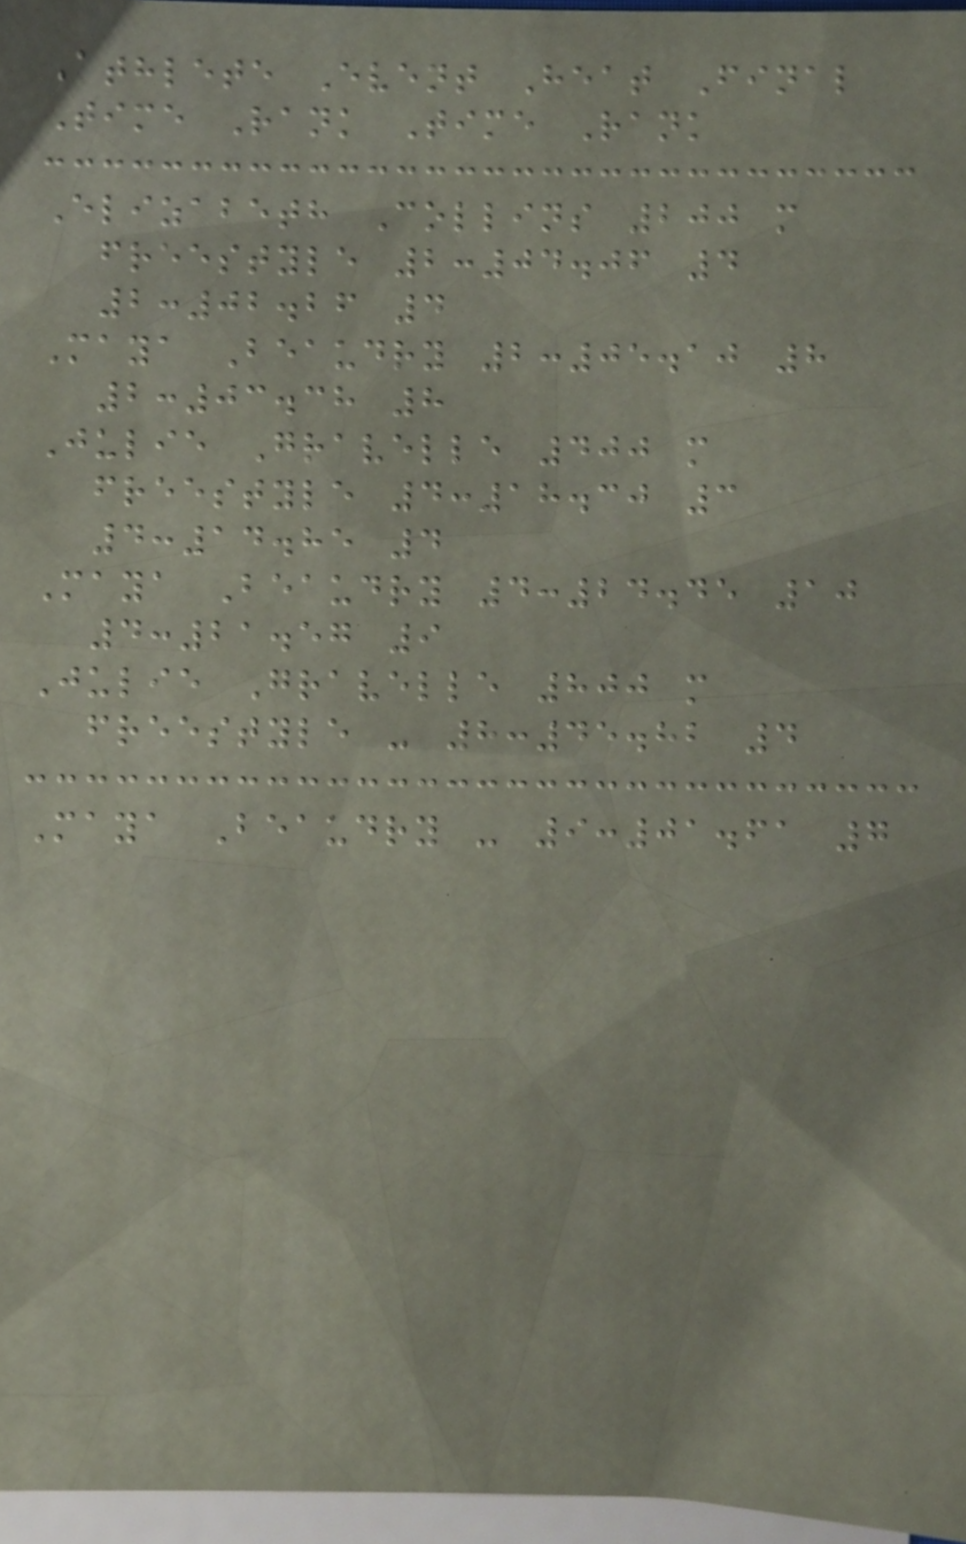Athlete Event Heat Final
Time Rank Time Rank
Elizabeth Collins 200 m
freestyle 2:04.06 4
2:02.26 4
Maya Beaudry 2:05.10 8
2:03.38 8
Julie Gravelle 400 m
freestyle 4:18.30 3
4:14.85 4
Maya Beaudry 4:24.45 10
4:21.57 9
Julie Gravelle 800 m
freestyle - 8:45.82 4
Maya Beaudry - 9:01.61 7
